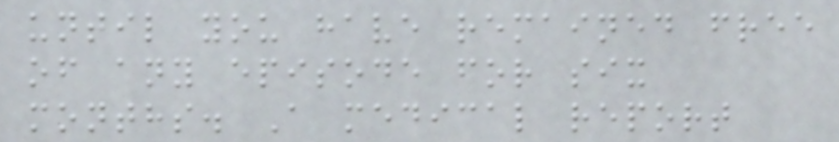until you have remained free
of any episode for six
months. A medical report
